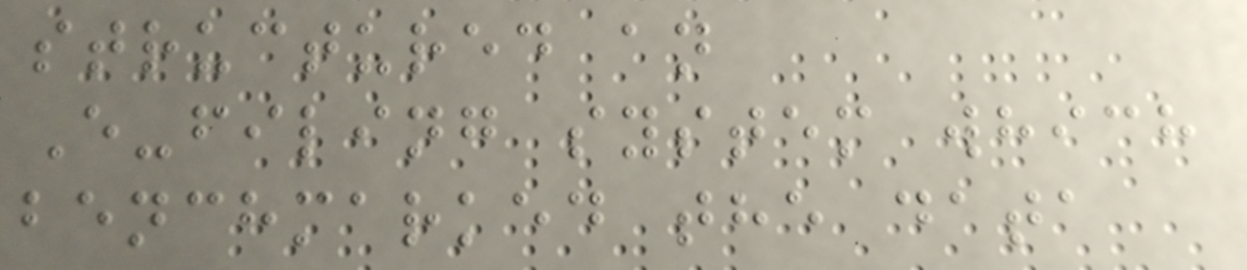structured an
E-filing system which
benchmarked the data
